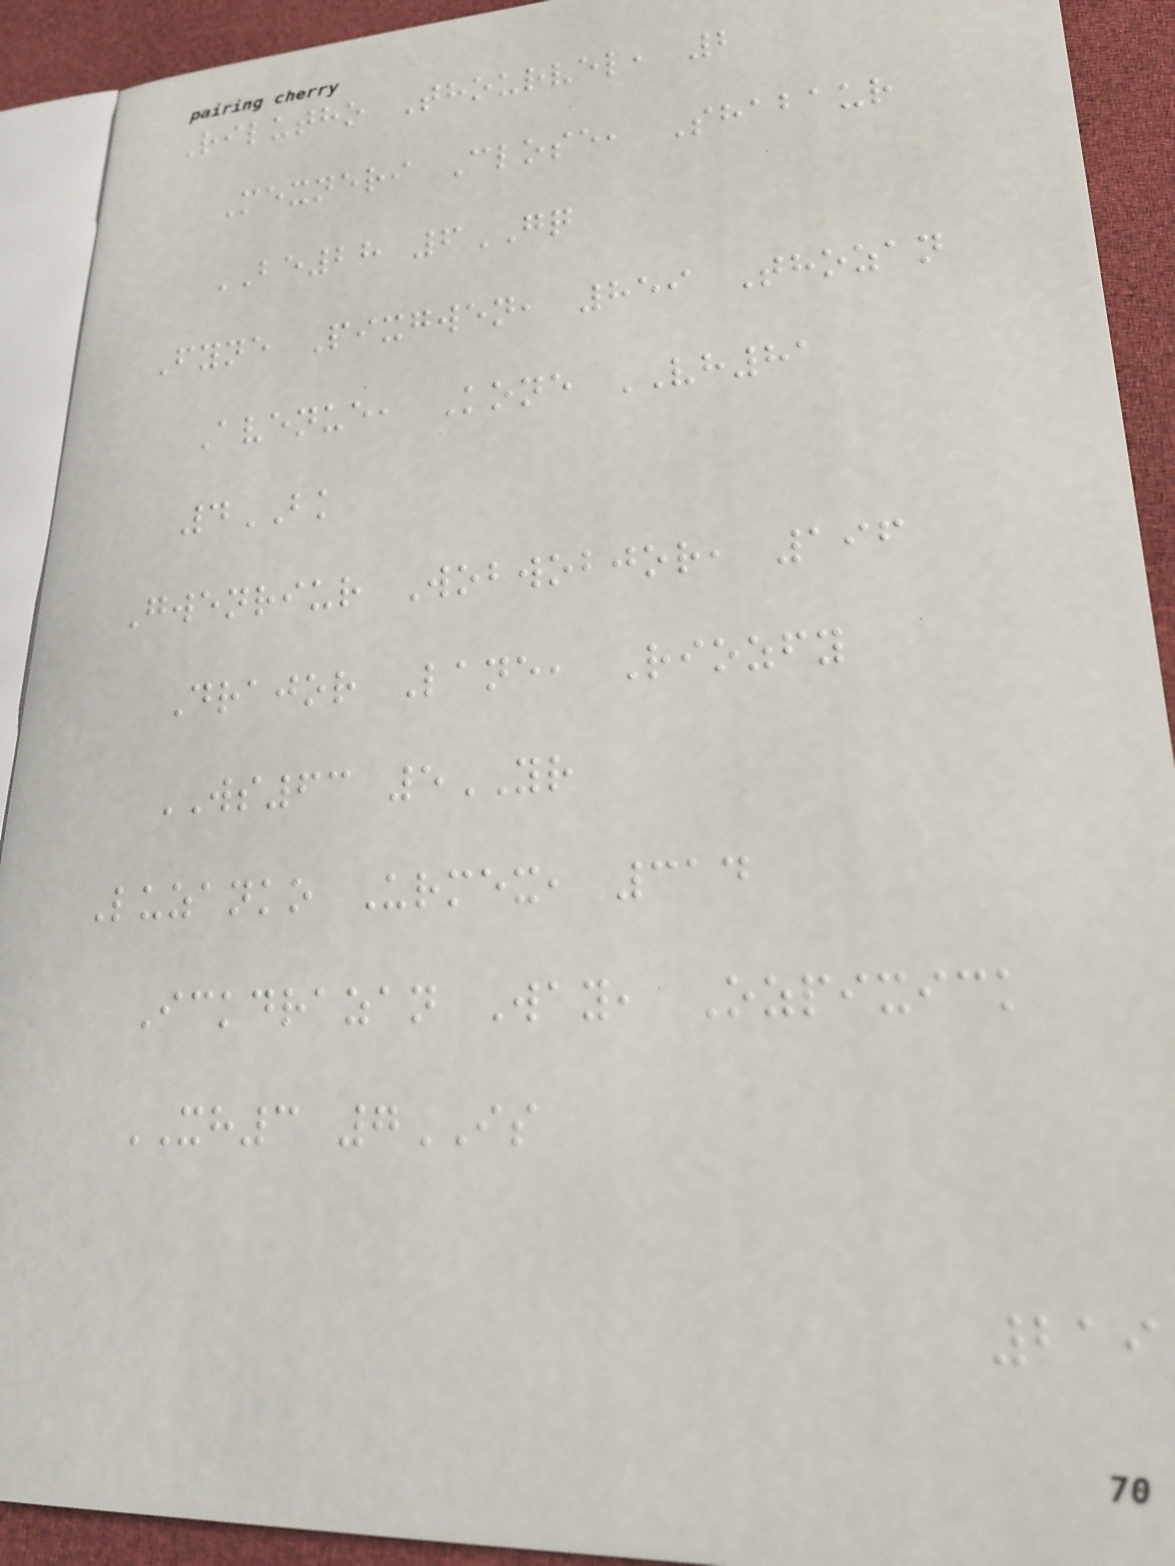Rilutho Thourvel, 2
Mexneri Close, Shabaur
BE28 6GQ
Fyne Pixgwen, 859 Thozan
Avenue, Kone VH81
4BK
Gwenriur Wobwobjor, 196
Drajor Lane, Riozfy
WS63 5YR
Luzanko Urmex, 314
Ickdrazan Way, Ozpixick
XH3 7IS
219
